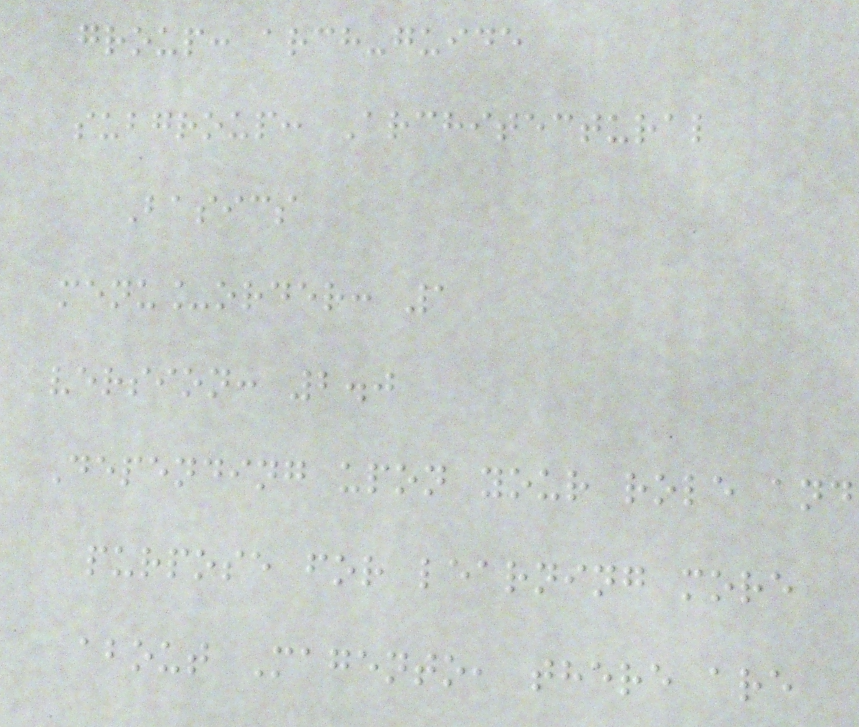group: arch-guide
subgroup: Architectural
Basics
menu_order: 1
version: 2.0
Depending upon your role and
purpose for learning more
about Magento, there are
